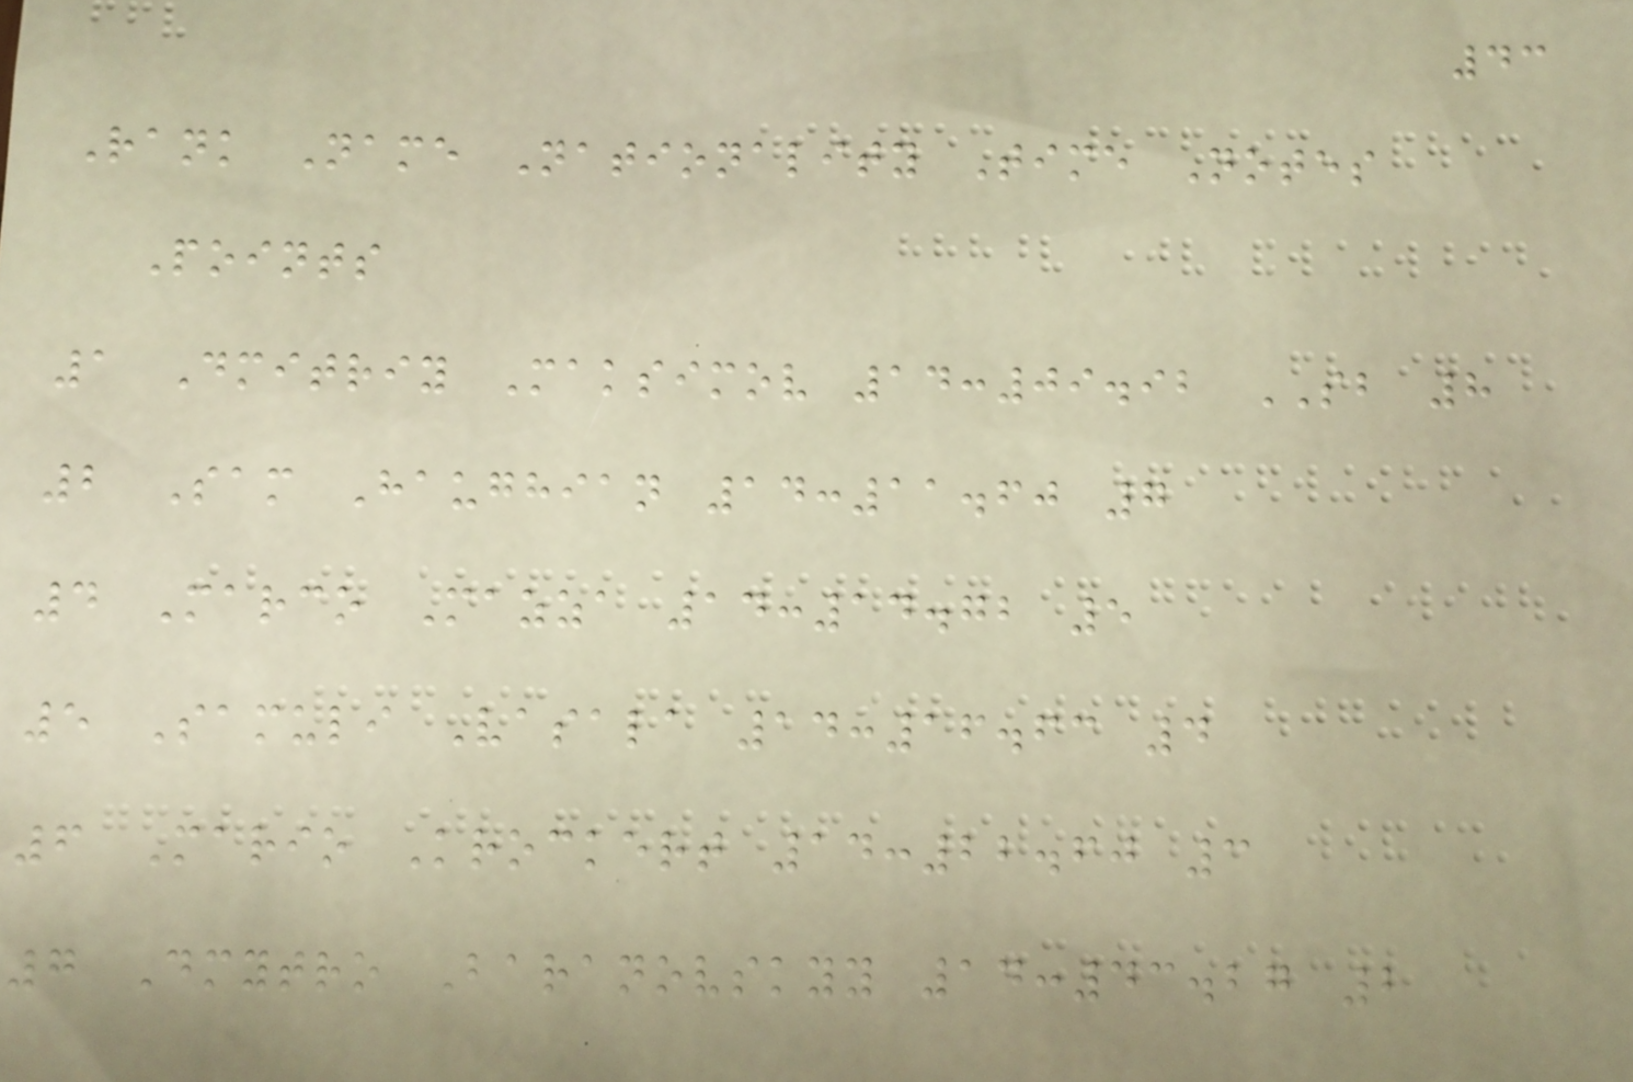43
Rank Name Nationality Time Notes
Points
1 Dmitriy Maksimov 14:09.92 SB 8
2 Sam Haughian 14:11.60 7
4 Marco Mazza 14:14.72 5
5 Samuli Vasala 14:16.63 4
6 Mario Krockert 14:22.60 3
7 Dmytro Baranovskyy 14:43.27 2
